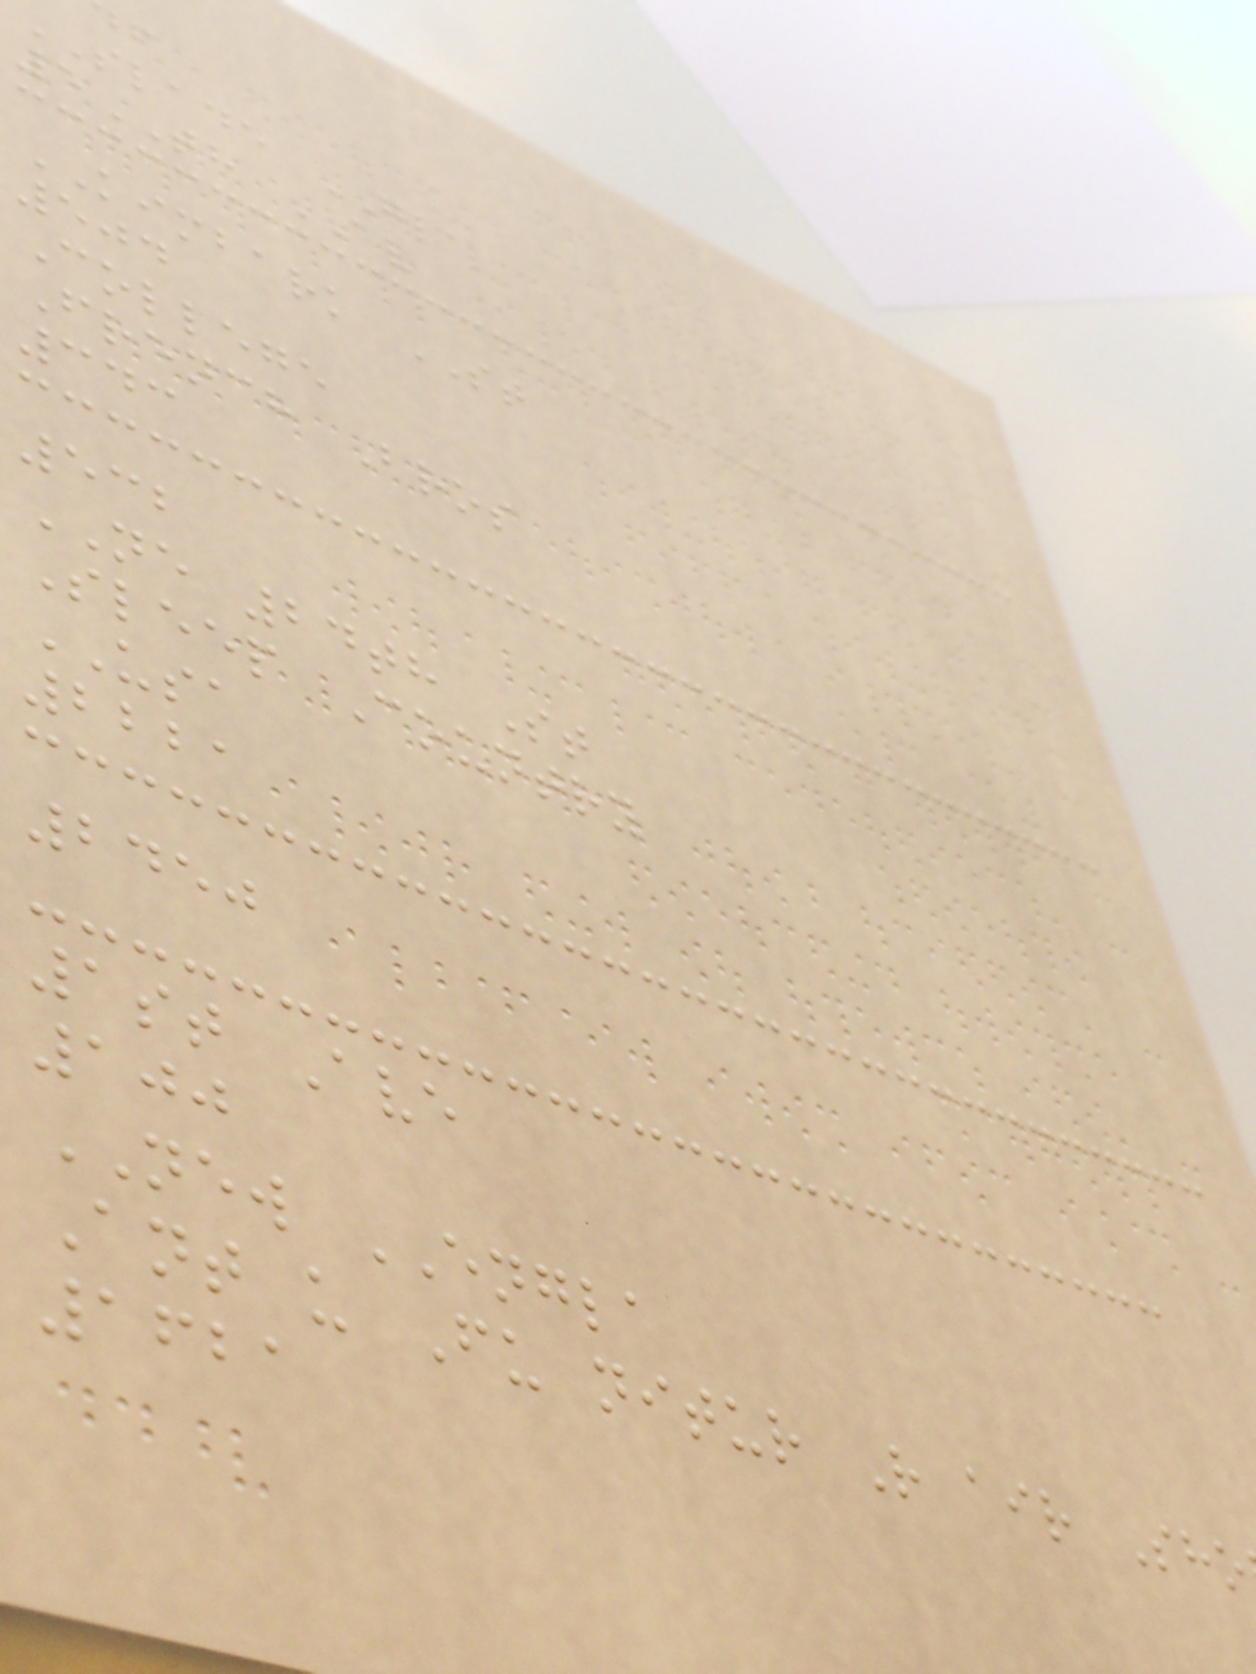slade GLA
5TH AV
KIMBARK ST
504
College
French Bros
343
532
NE 24th St
Sleep Country
USA
2221
2450
1st Ave
100
NEW ENGLA
Ant u Fu nitur R air Sho
1621
